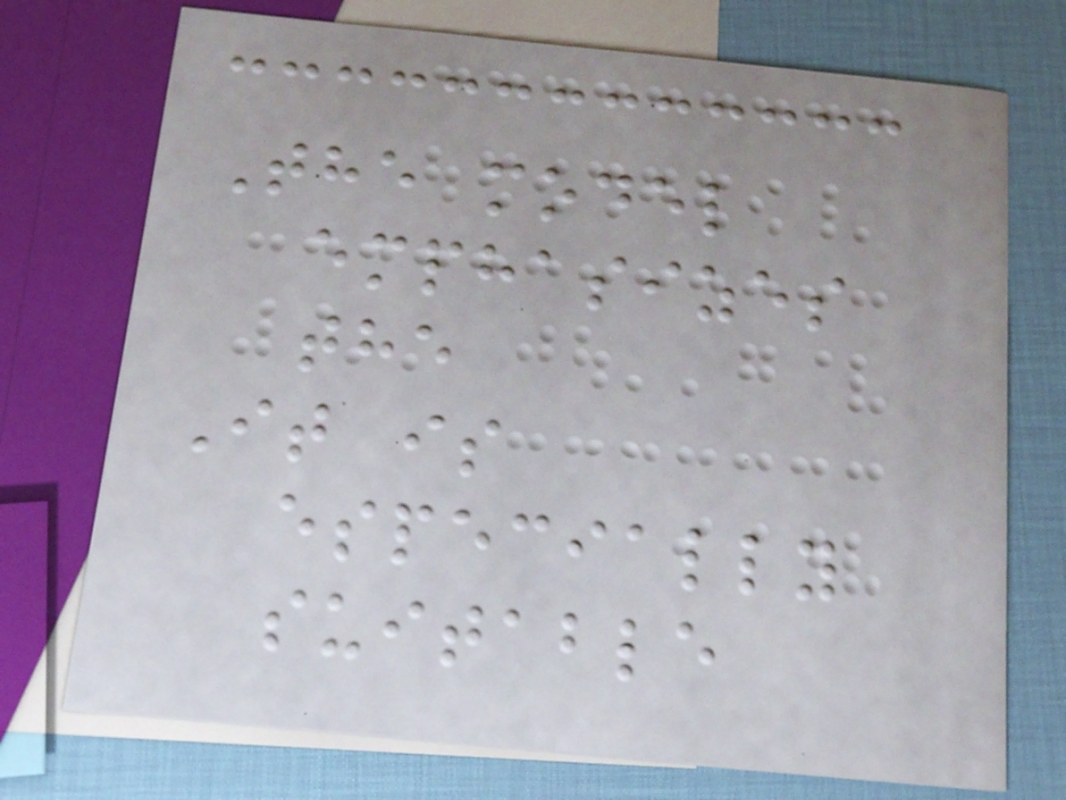The model
emphasizes
the
It is
especially
suitable
